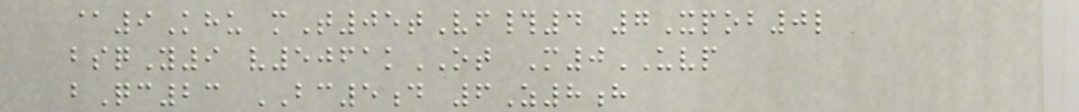@9Khu mT05tVf#4 7Xpob0l
bsqY9 v5061kOT M0UVP
bQc23 BC5d 6Z8h
